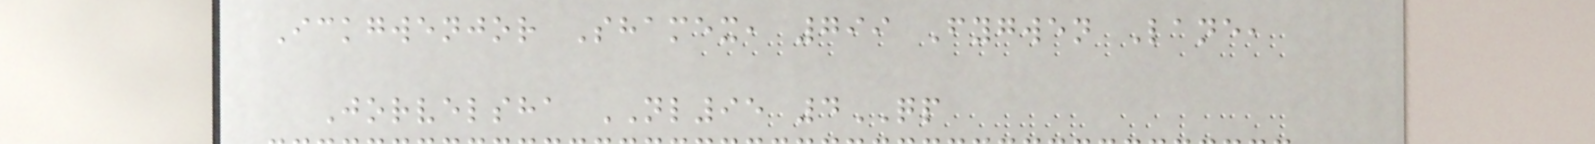Ickgwenjor Shamex, 799 Fygwen Lane,
Jorvelsha NL95 4QP
